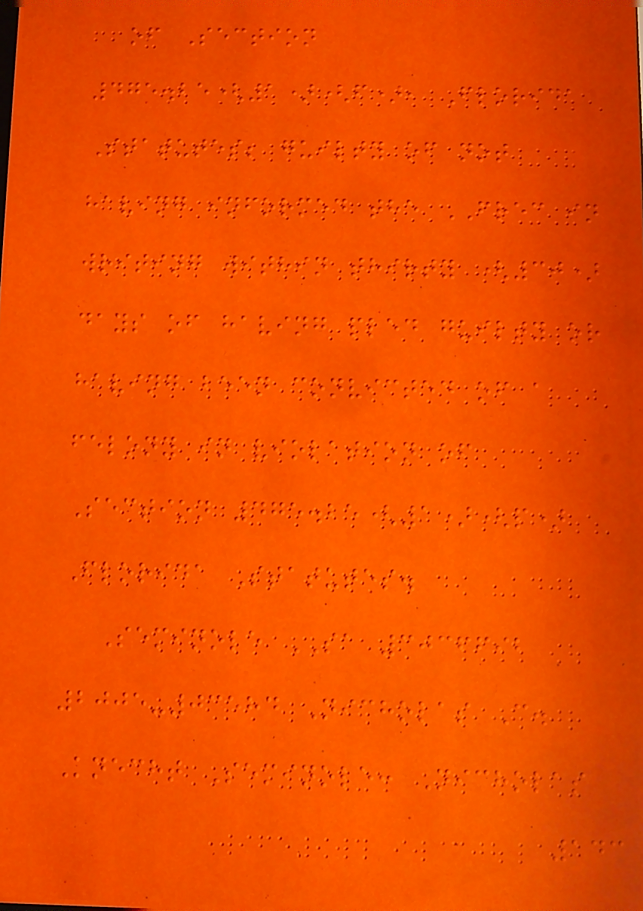of Section
475.25(1)(f), Florida
Statutes; guilty of not
having informed the FREC in
writing within thirty (30)
days of having pled guilty or
having been convicted of a
felony in violation of
Section 475.25(1)(p)
Florida Statutes.
Seminole SA 3036692
2005-03584 Nicholas C.
Knecht Seminole: Nicholas
143
